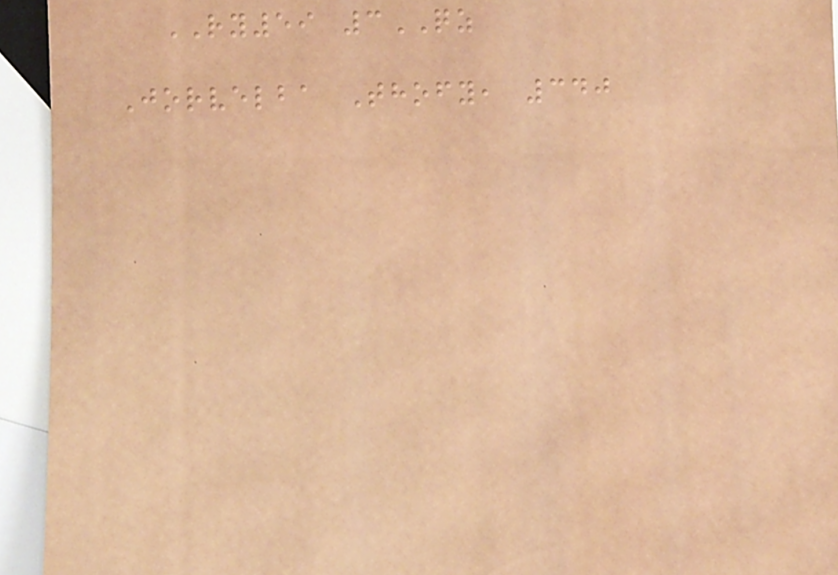RY59 3QZ
Jorvelba Thofy, 340
